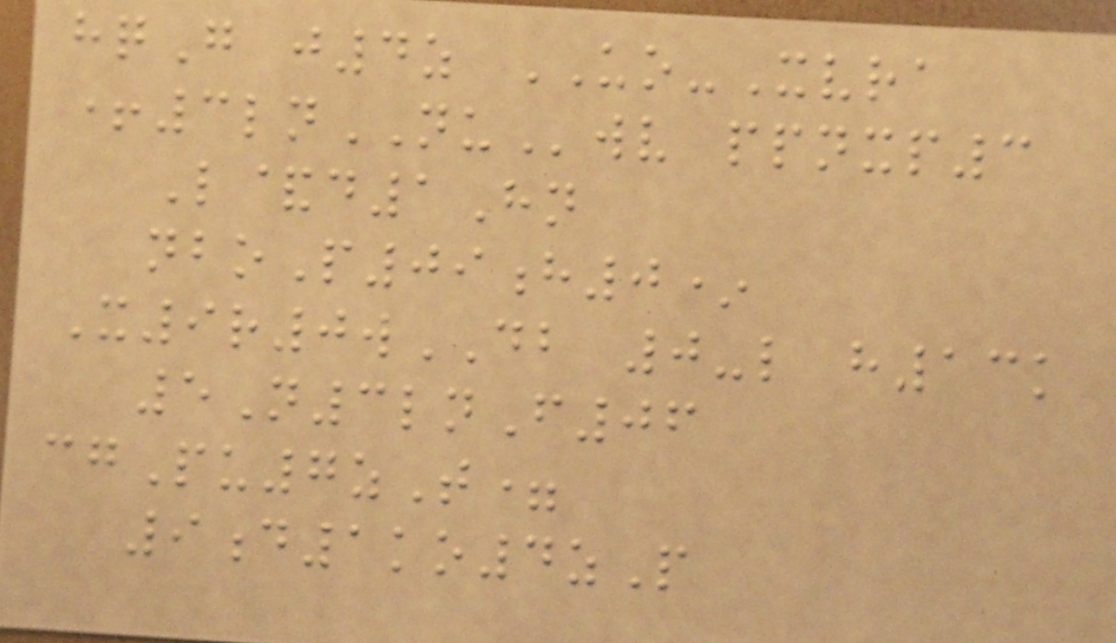hqG j4z UO-Xvra
+3lnNUwv ppnxp3
L&d1Hn
nboP09h0*
X9r0wDB 0-l h13k
5N3lnF06
cgPu7zT=
9d1ko4zP
